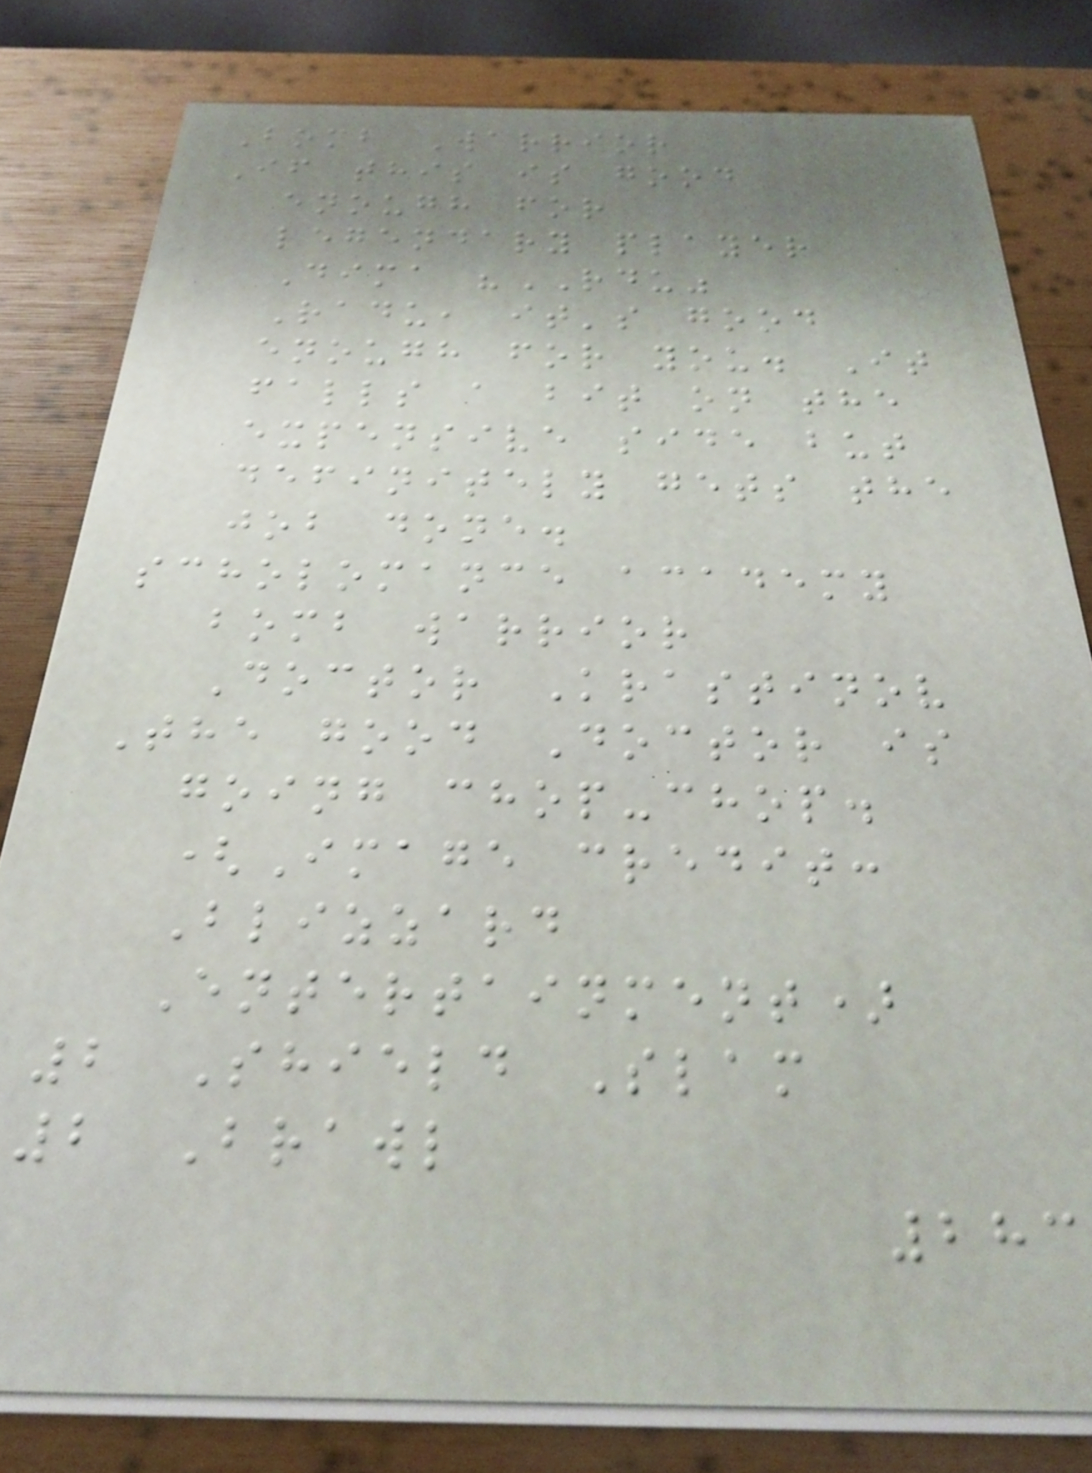Bomb Warrior
If this is good
enough for
legendary player
Dima "RDU"
Radu, it's good
enough for you. It
falls a bit on the
expensive side but
definitely gets the
job done.
scholomance academy
bomb warrior
Doctor Krastinov
The good Doctor is
going chop-chop.
(Image credit:
Blizzard
Entertainment)
2 Shield Slam
2 Brawl
283
